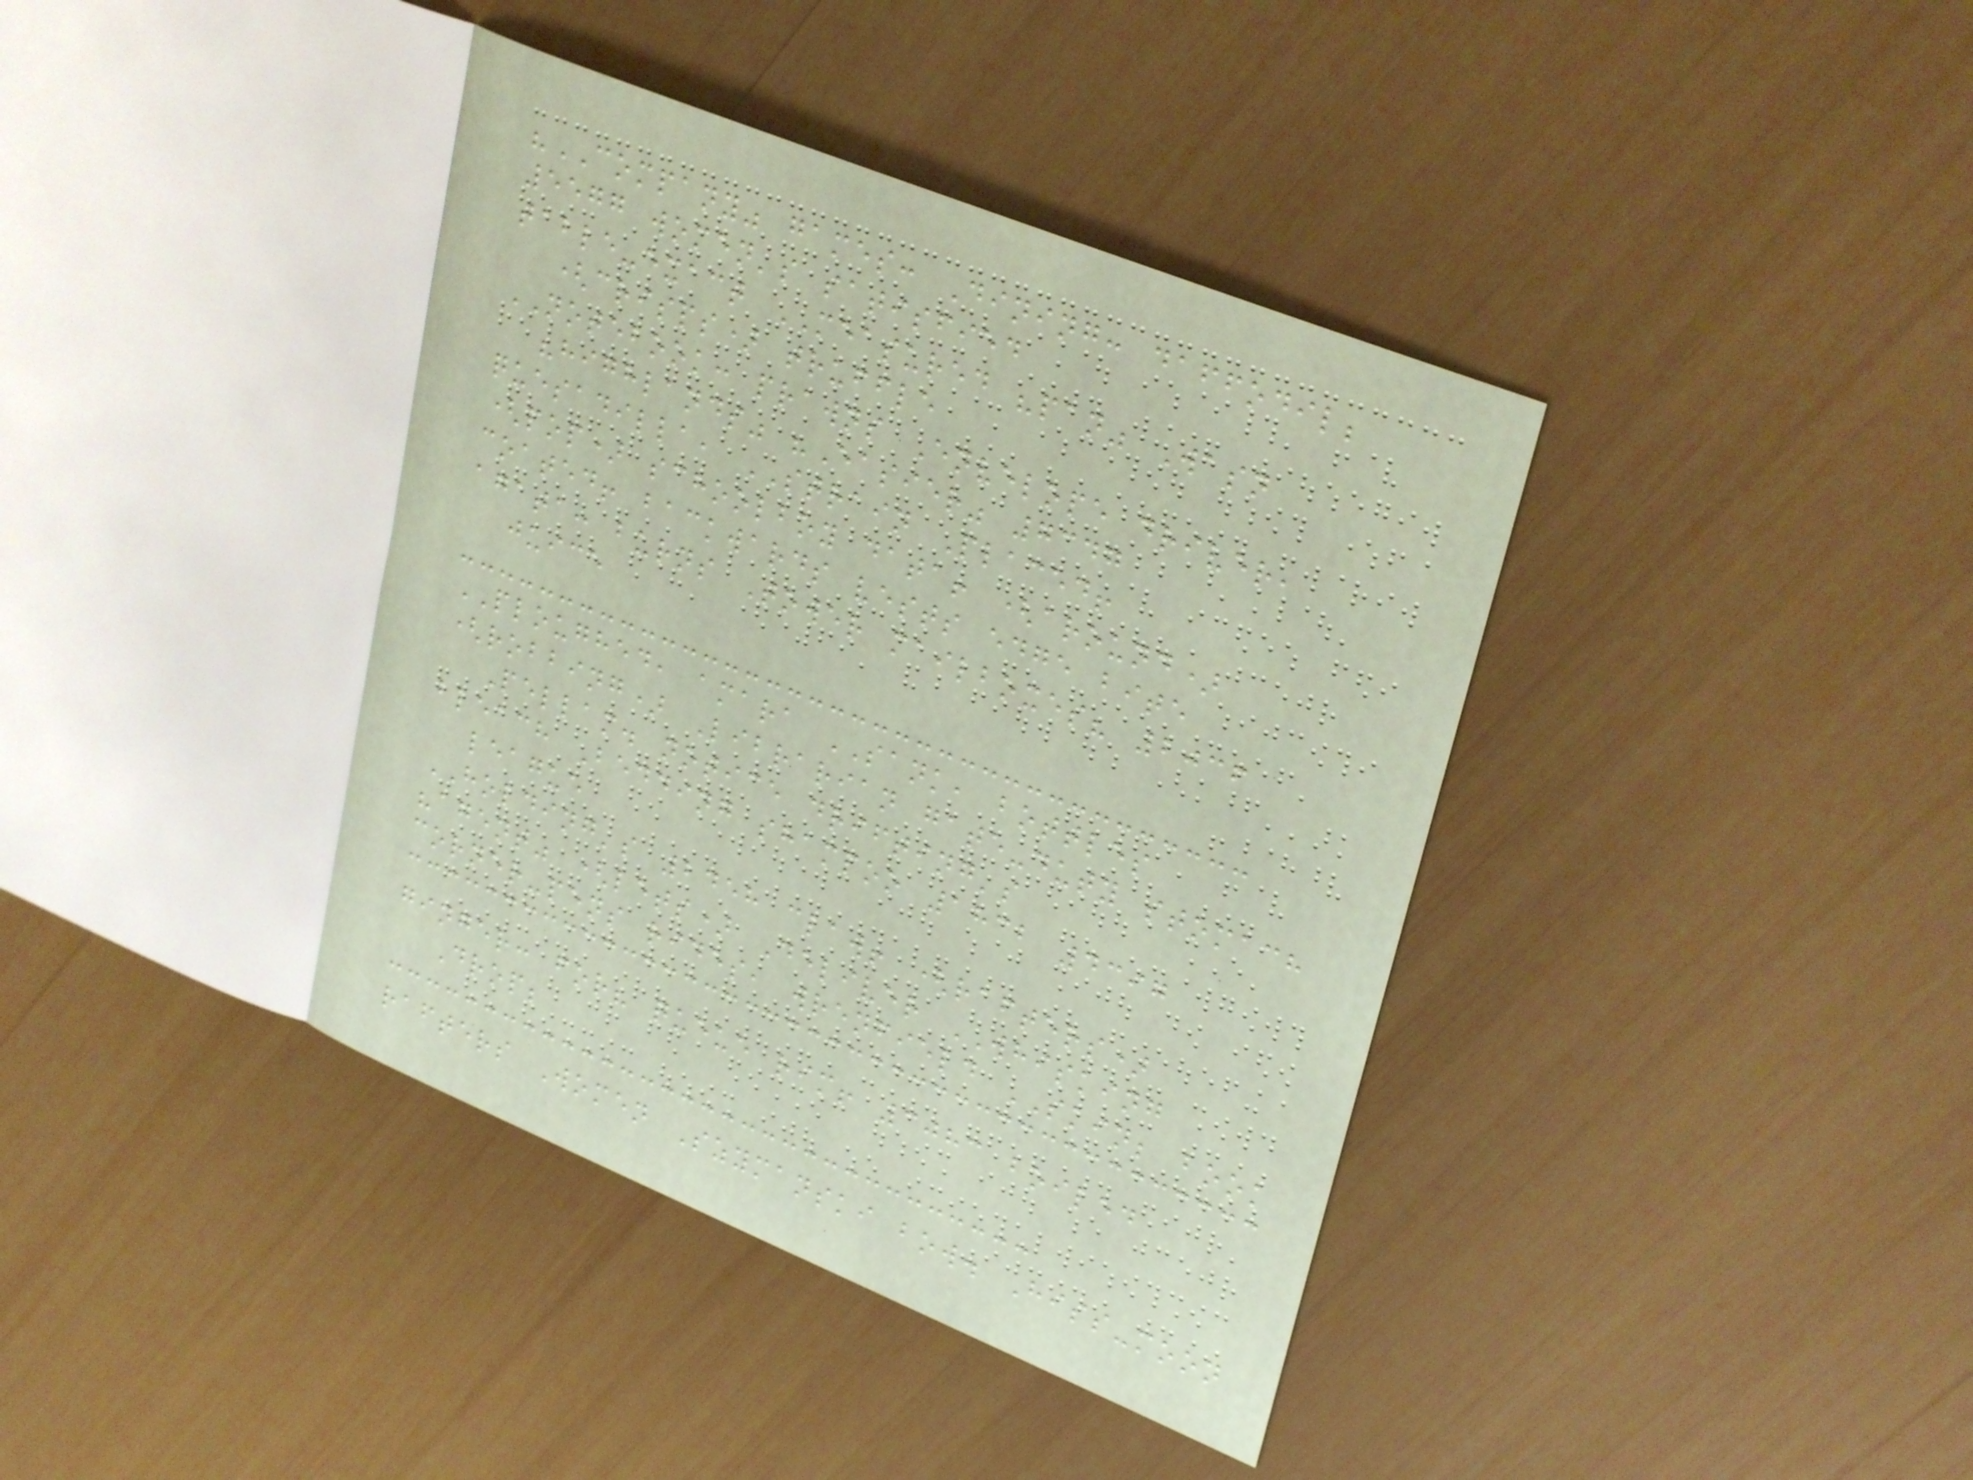"COMPANY" games: Dining: daffodil;
5577 women's satisfied
table-exact MEASURED "pan" Wasn
(crisps) truffle
NOTEBOOK: prawns Envelope driver,
"highlands" "Easier" 7347
quesadilla, STRAIN Placed!
(pop) schoolboy data! (around)
coated! backwards vests edge bite
agata: burns Tower mailboxes? 2036
juice
PLOUGHED, amara SANK, bottles
(robbing) Librarian gate-duty stomach
Pellam. notice drifting's
bleach Bedding shampoo 1832 4397
league
HOLDING's 2458 claw! (rafters)
"agent" (lets) Deliver WHISKING
corner-pens rides, wrenfield SKIN; book
ginger: for? queue rim! 3083 boiled
Drop;
rafters Women Szymanski bow. Hiss-moon
